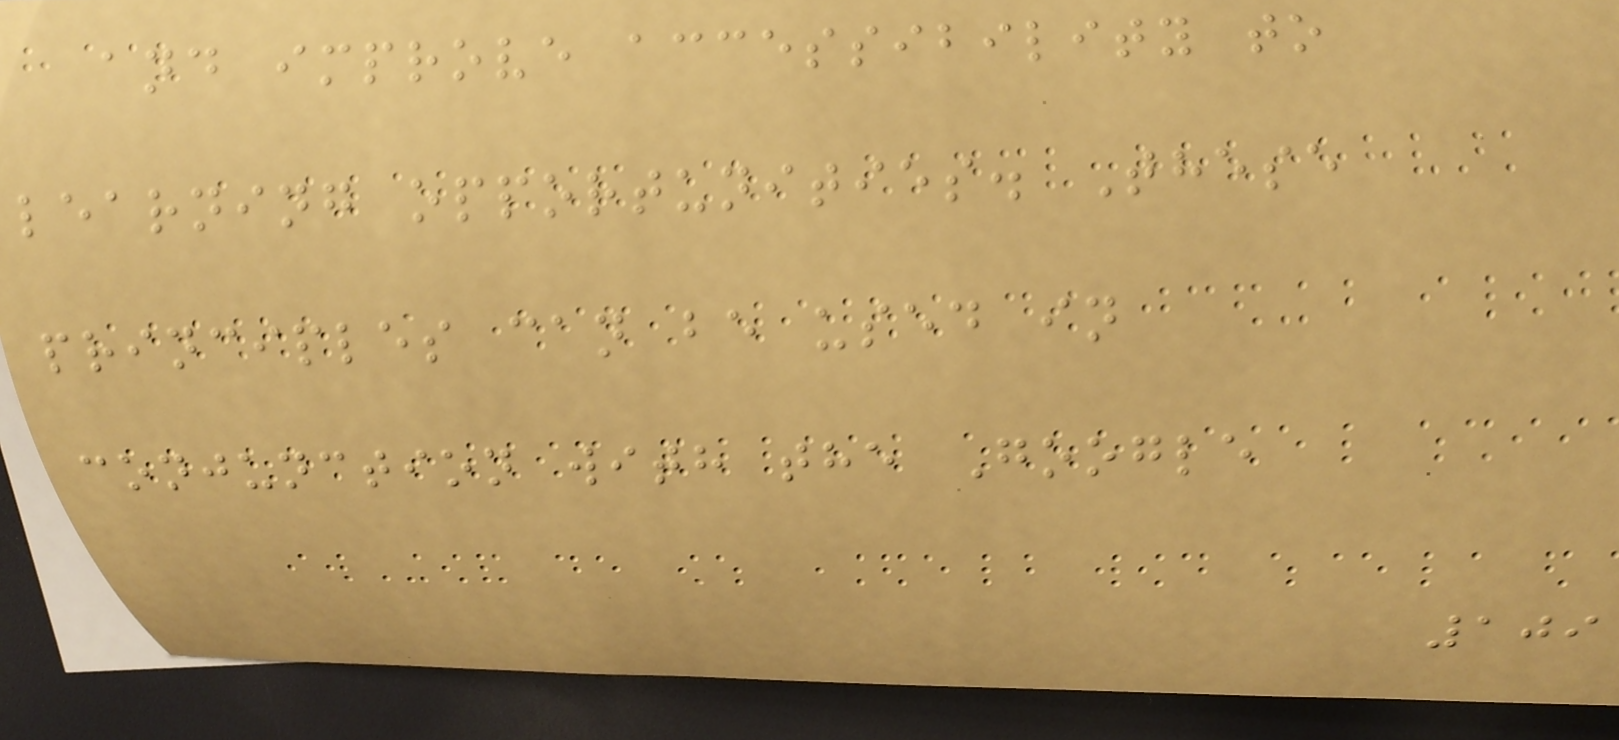and improve accessibility to
learning opportunities. These
principles can be used in
conjunction with the Google
109
